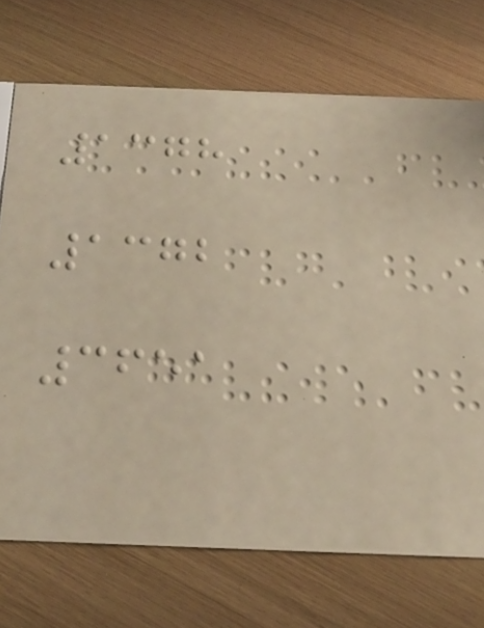1378
1372
3651
